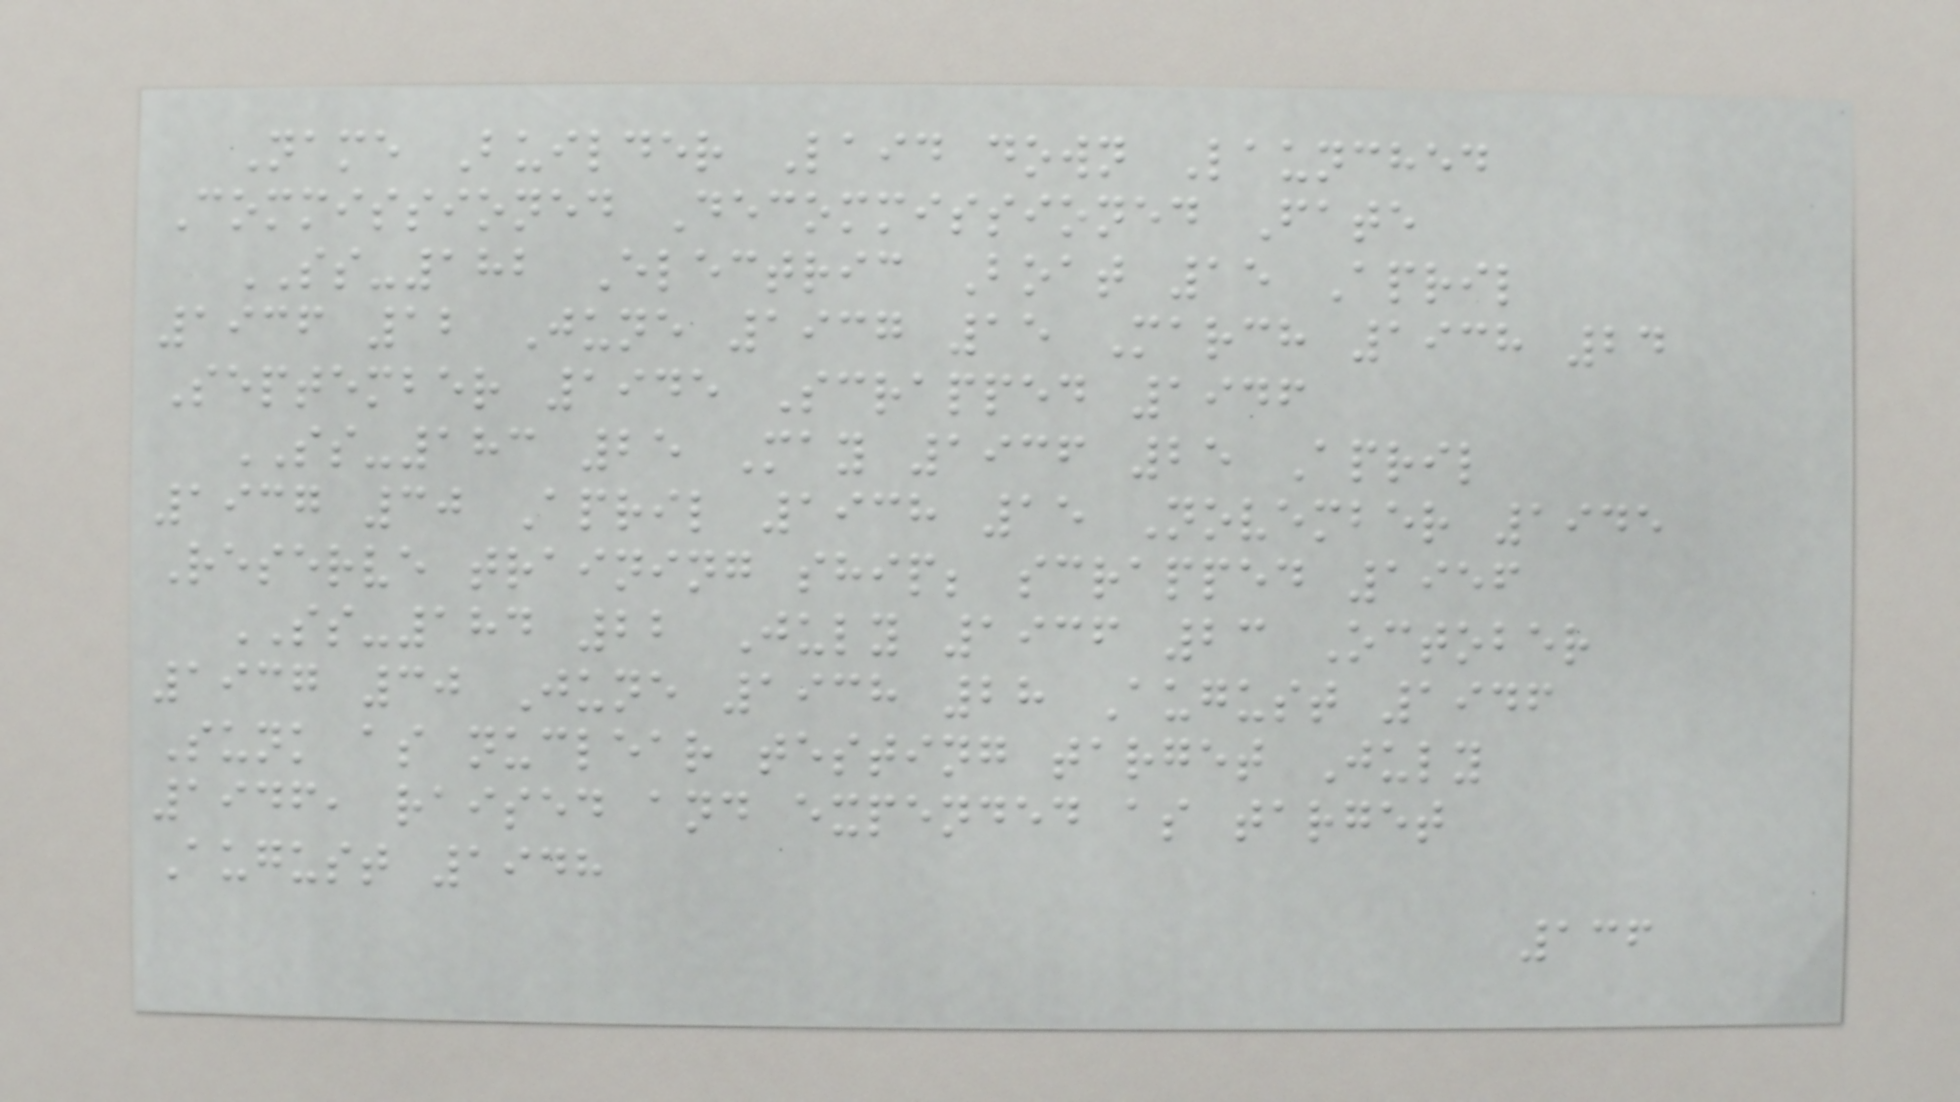Name Builder Laid down Launched
Commissioned Decommissioned Fate
SS-182 Electric Boat 15 April
1936 12 June 1937 15 March 1938 24
September 1945 Scrapped 1946
SS-183 25 May 1936 25 April
1937 30 April 1938 15 November 1945
Reserve training ship; scrapped 1956
SS-184 22 July 1936 23 October
1937 30 June 1938 28 August 1946
Sunk as nuclear testing target July
1946, raised and expended as target
August 1948
136
